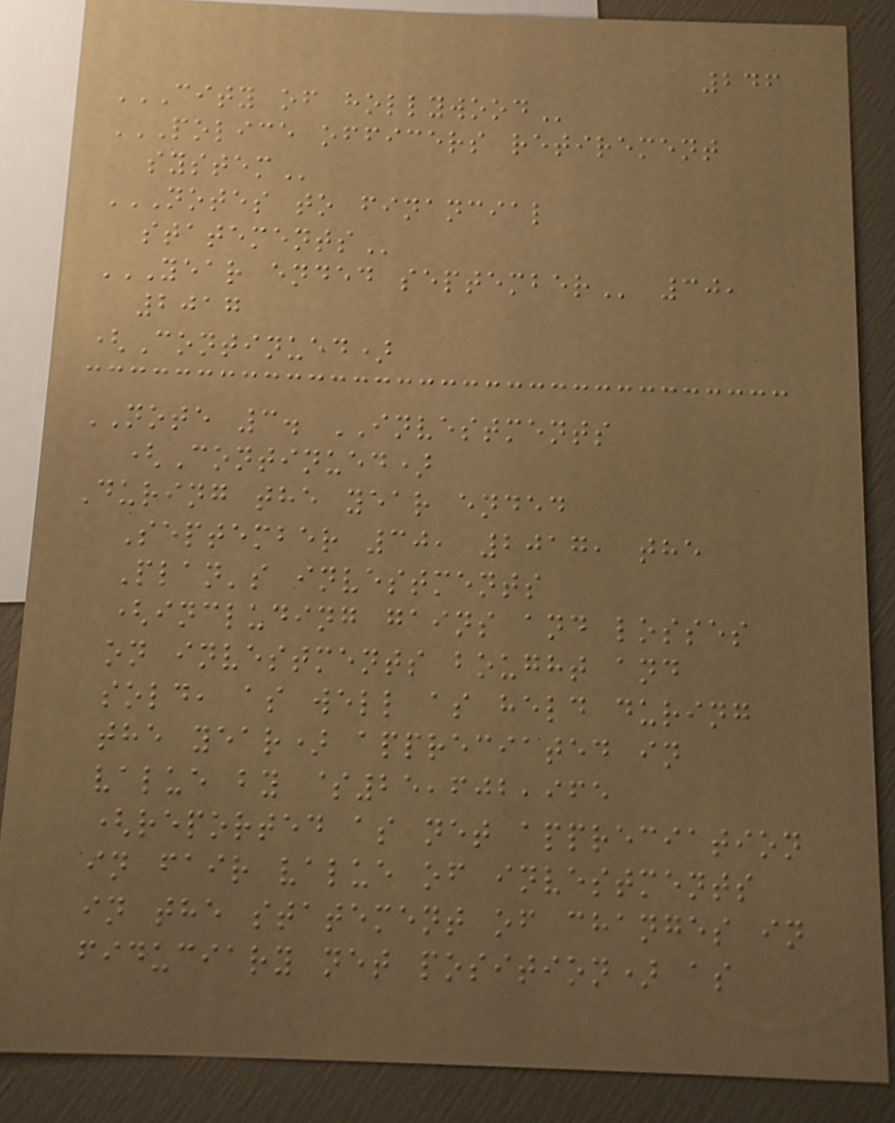246
CITY OF HOLLYWOOD
POLICE OFFICERS RETIREMENT
SYSTEM
NOTES TO FINANCIAL
STATEMENTS
YEAR ENDED SEPTEMBER 30,
2017
(Continued)
NOTE 3. INVESTMENTS
(Continued)
During the year ended
September 30, 2017, the
Plan's investments
(including gains and losses
on investments bought and
sold, as well as held during
the year) appreciated in
value by $25,602,965
(reported as net appreciation
in fair value of investments
in the statement of changes in
fiduciary net position) as
